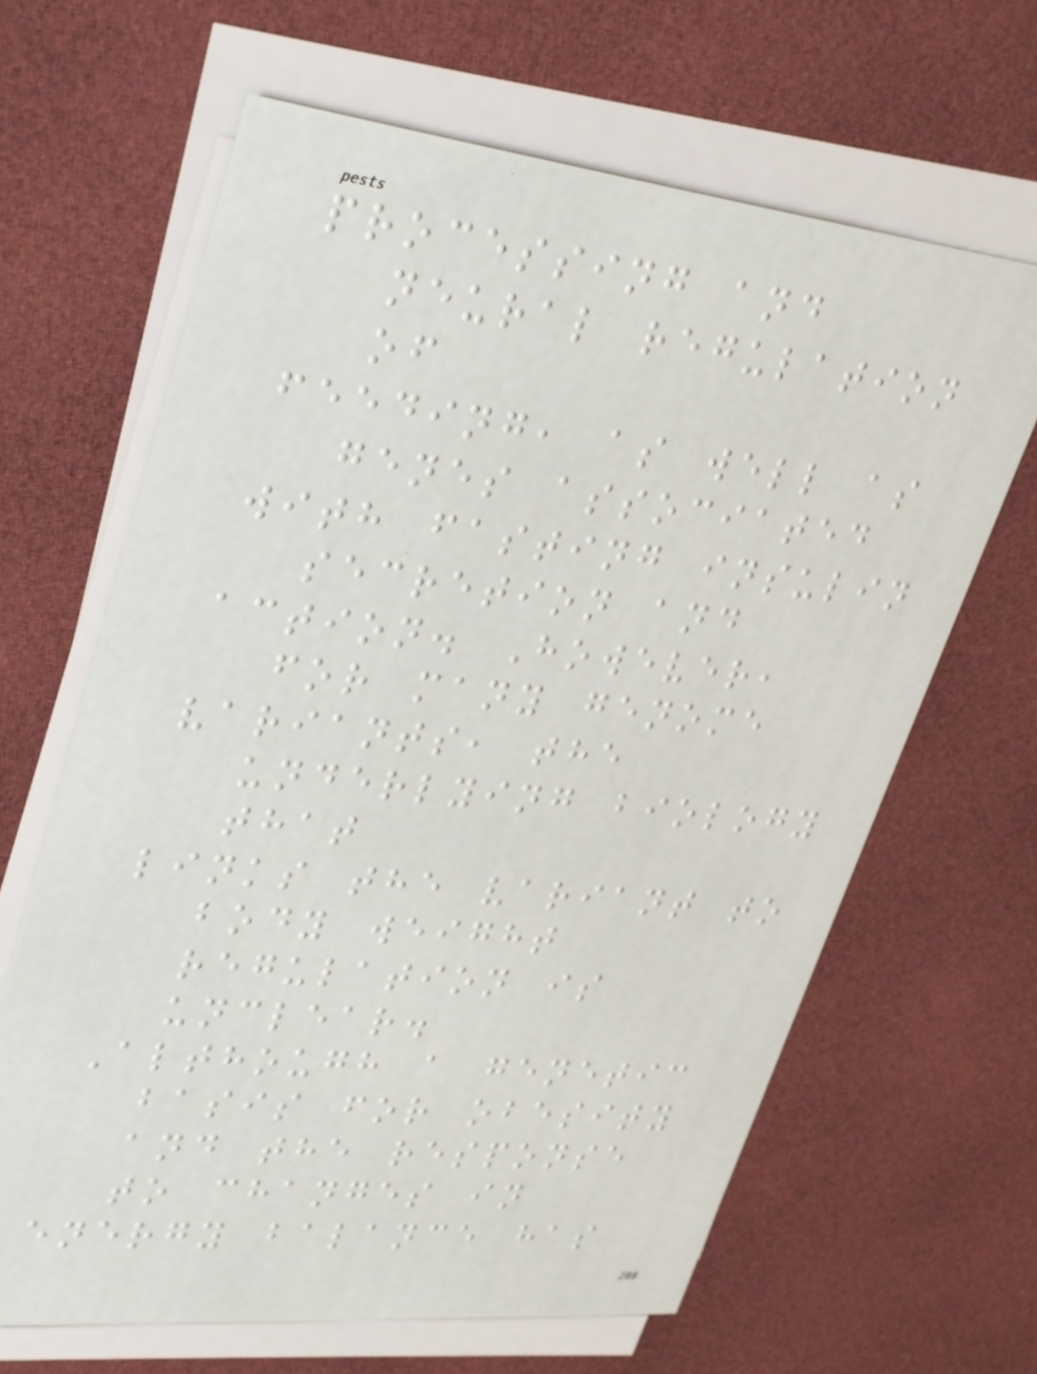processing and
neural regulation
of
feeding, as well as
genes associated
with fasting insulin
secretion and
action. However,
for many genome
variants, the
underlying biology
that
links the variant to
body weight
regulation is
unclear.
Although a genetic
basis for obesity
and the response
to changes in
energy balance has
